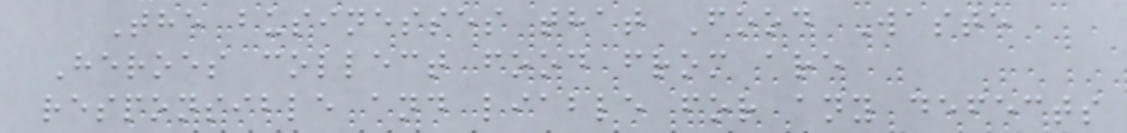The businesses that Food Waste
Heroes collect food from are
responsible and liable for any defects
